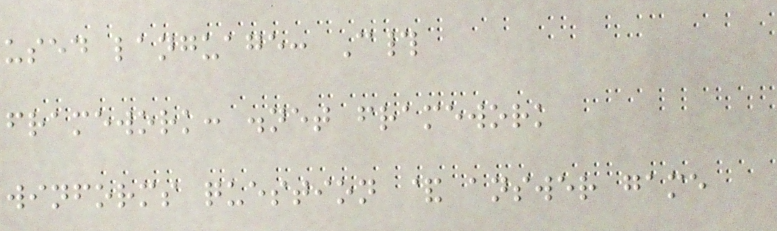used language: C#
framework: .net framework
winforms question & answer game
